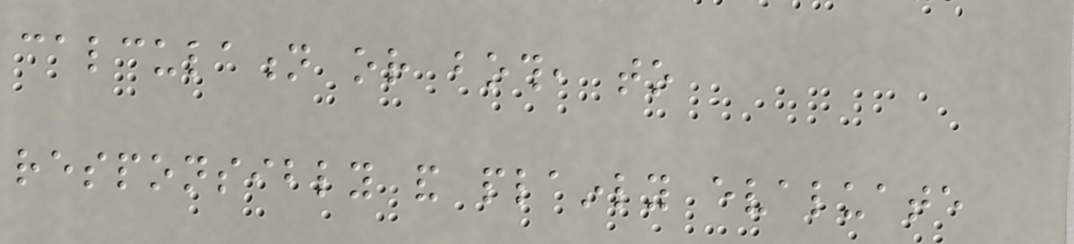calculation or both, to
responsibly and plainly evaluate
